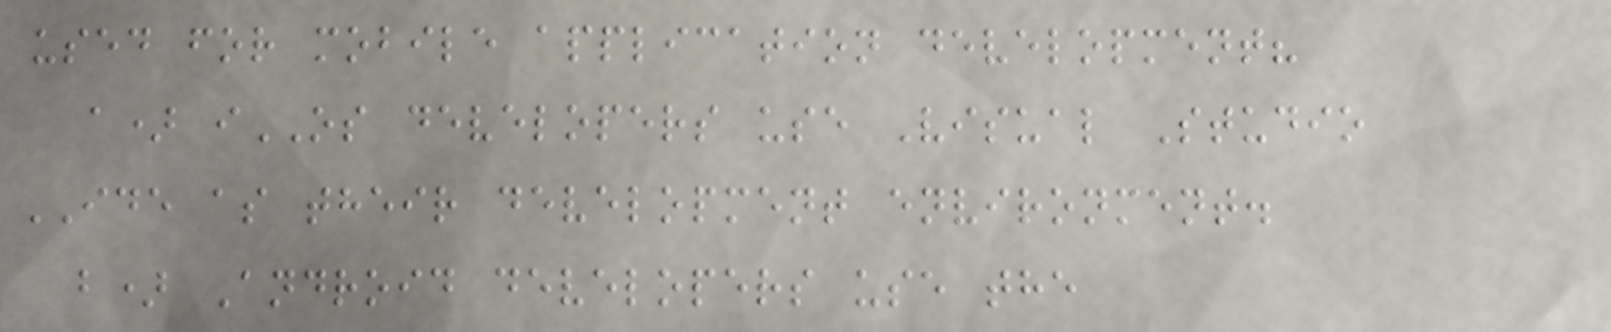used for mobile application development?
a) iOS developers use Visual Studio
IDE as their development environment.
b) Android developers use the
